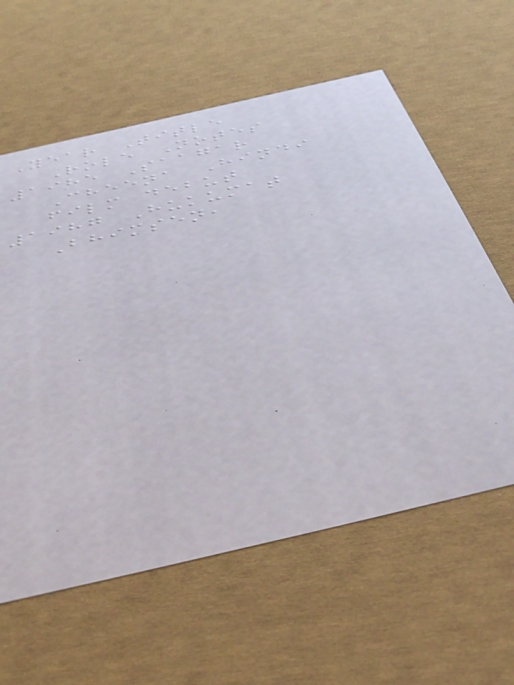Year Title
Role Notes
1985 Saagar
Cheena Hindi
film debut
1987 Hukumat
Bhimsen,
